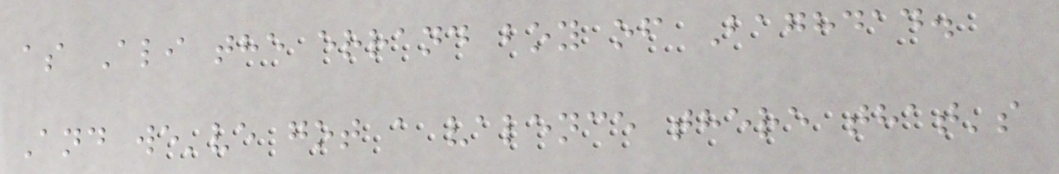as Ali the errand boy of Baghdad.
And we've got a valence there that's
